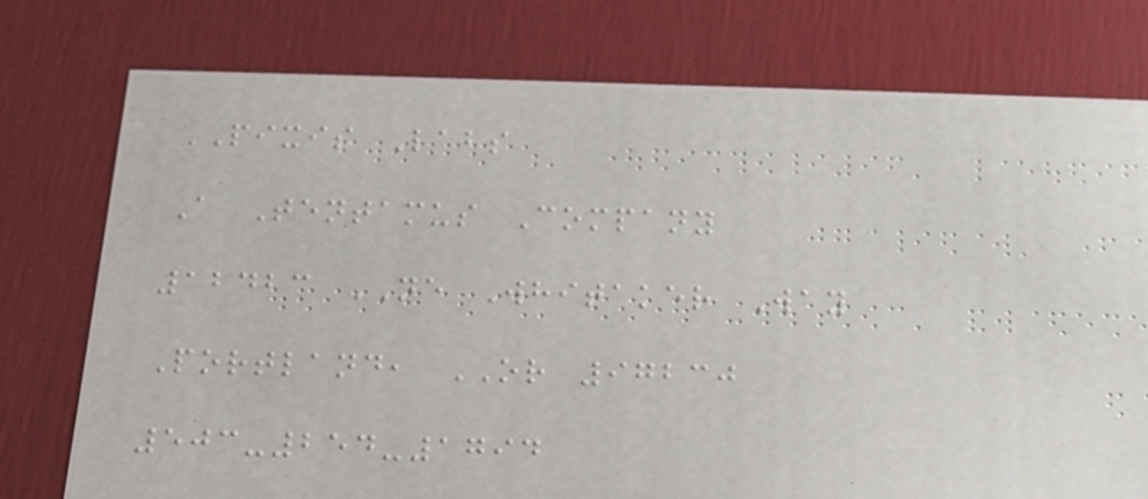PIXIS Labs
A Tentamus Company
12423 NE Whitaker Way
Portland, OR 97230
503-254-1794
